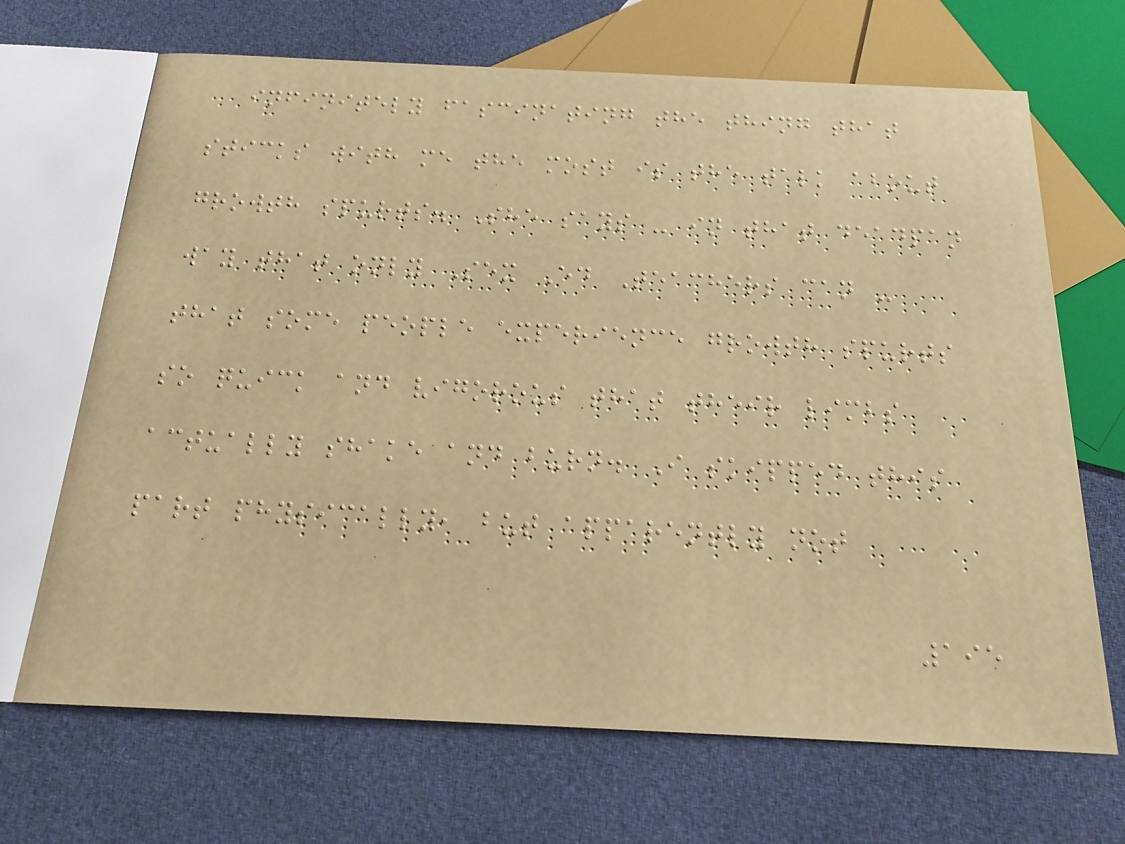infinitely fascinating the thing that
sticks with me the most is the talk about
growth spurts. She says - in that deadpan
way that only Sex Ed Teachers can -
that some people experience growth spurts
so quick and vigorous that their limbs
actually shake and burn. I skipped this
part physically, but apparently not
195
